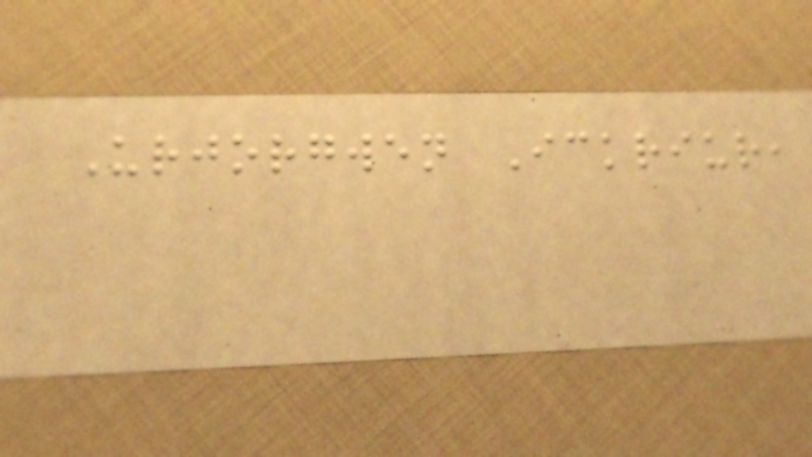Urjorgwen Ickriur,
